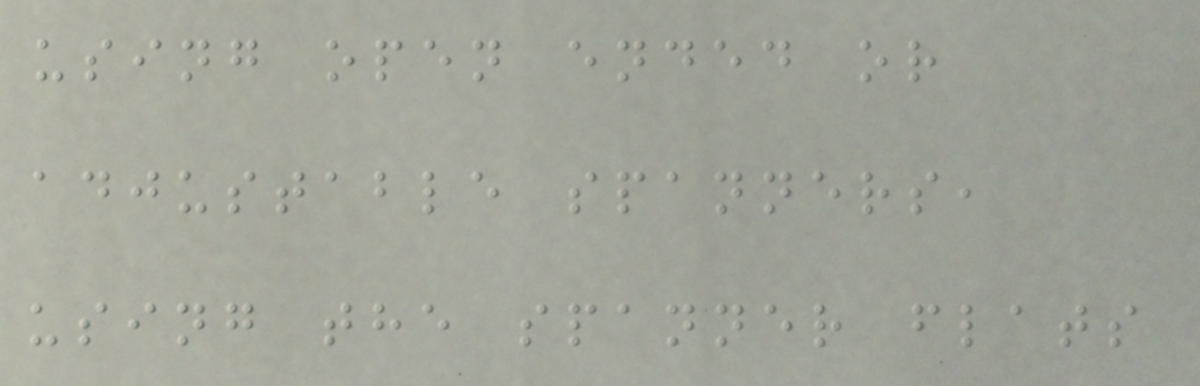using open ended or
adjustable spanners,
using the spanner flats
